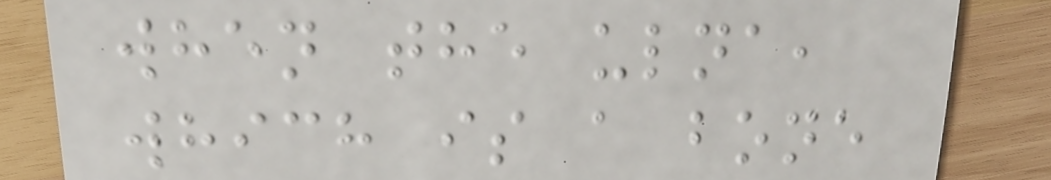when the ulna,
which is a bone
